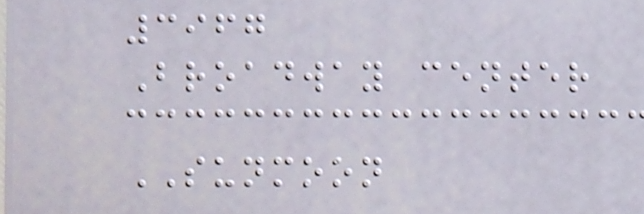3967
Broadway center
SUNMOON
